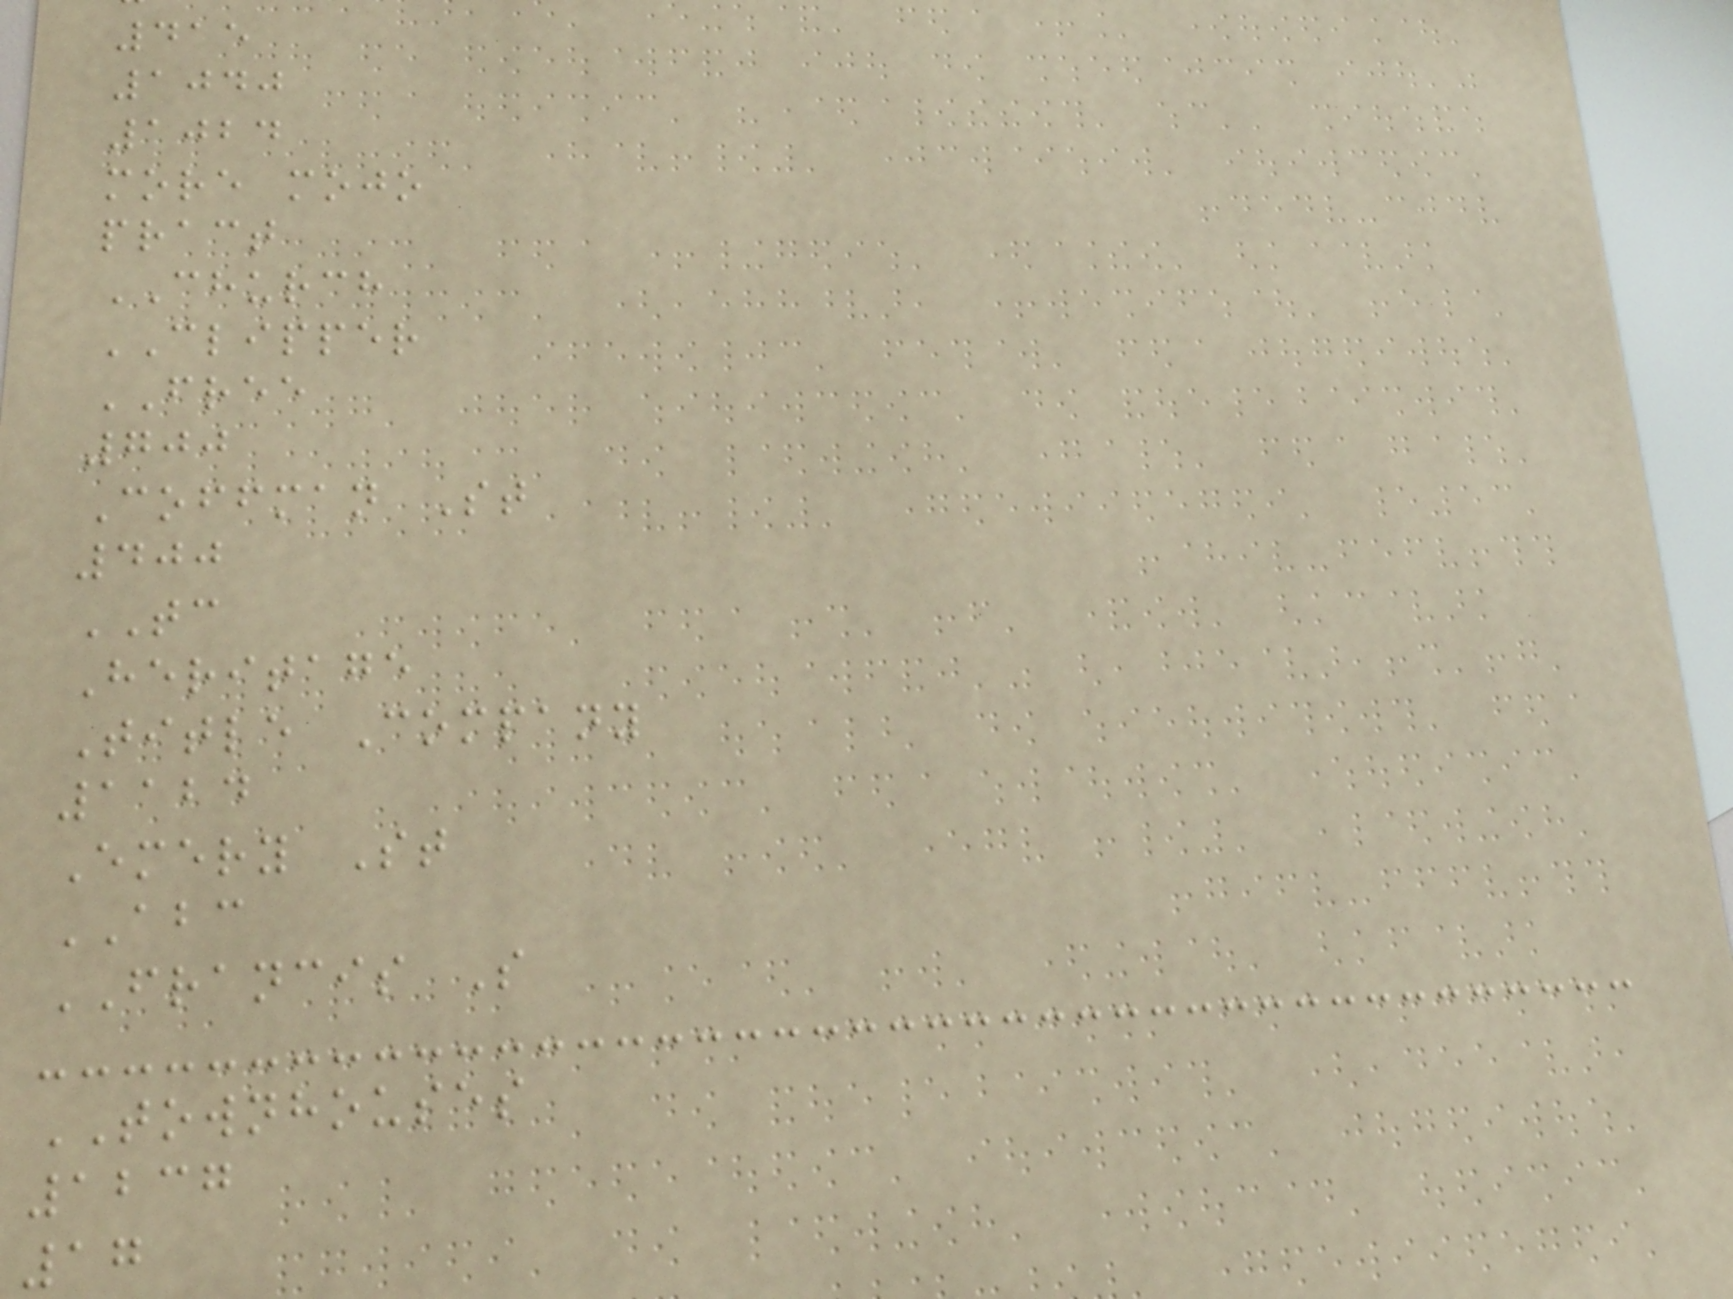415
1040
1024
more mojo
pract
CHURCH
CLIPPER
FREE
700
Coffman St
400
TC
Heritage
Title Company
1124
Emery St
ABC
FRANCIS S
TOWNHOUSES
1237
17
